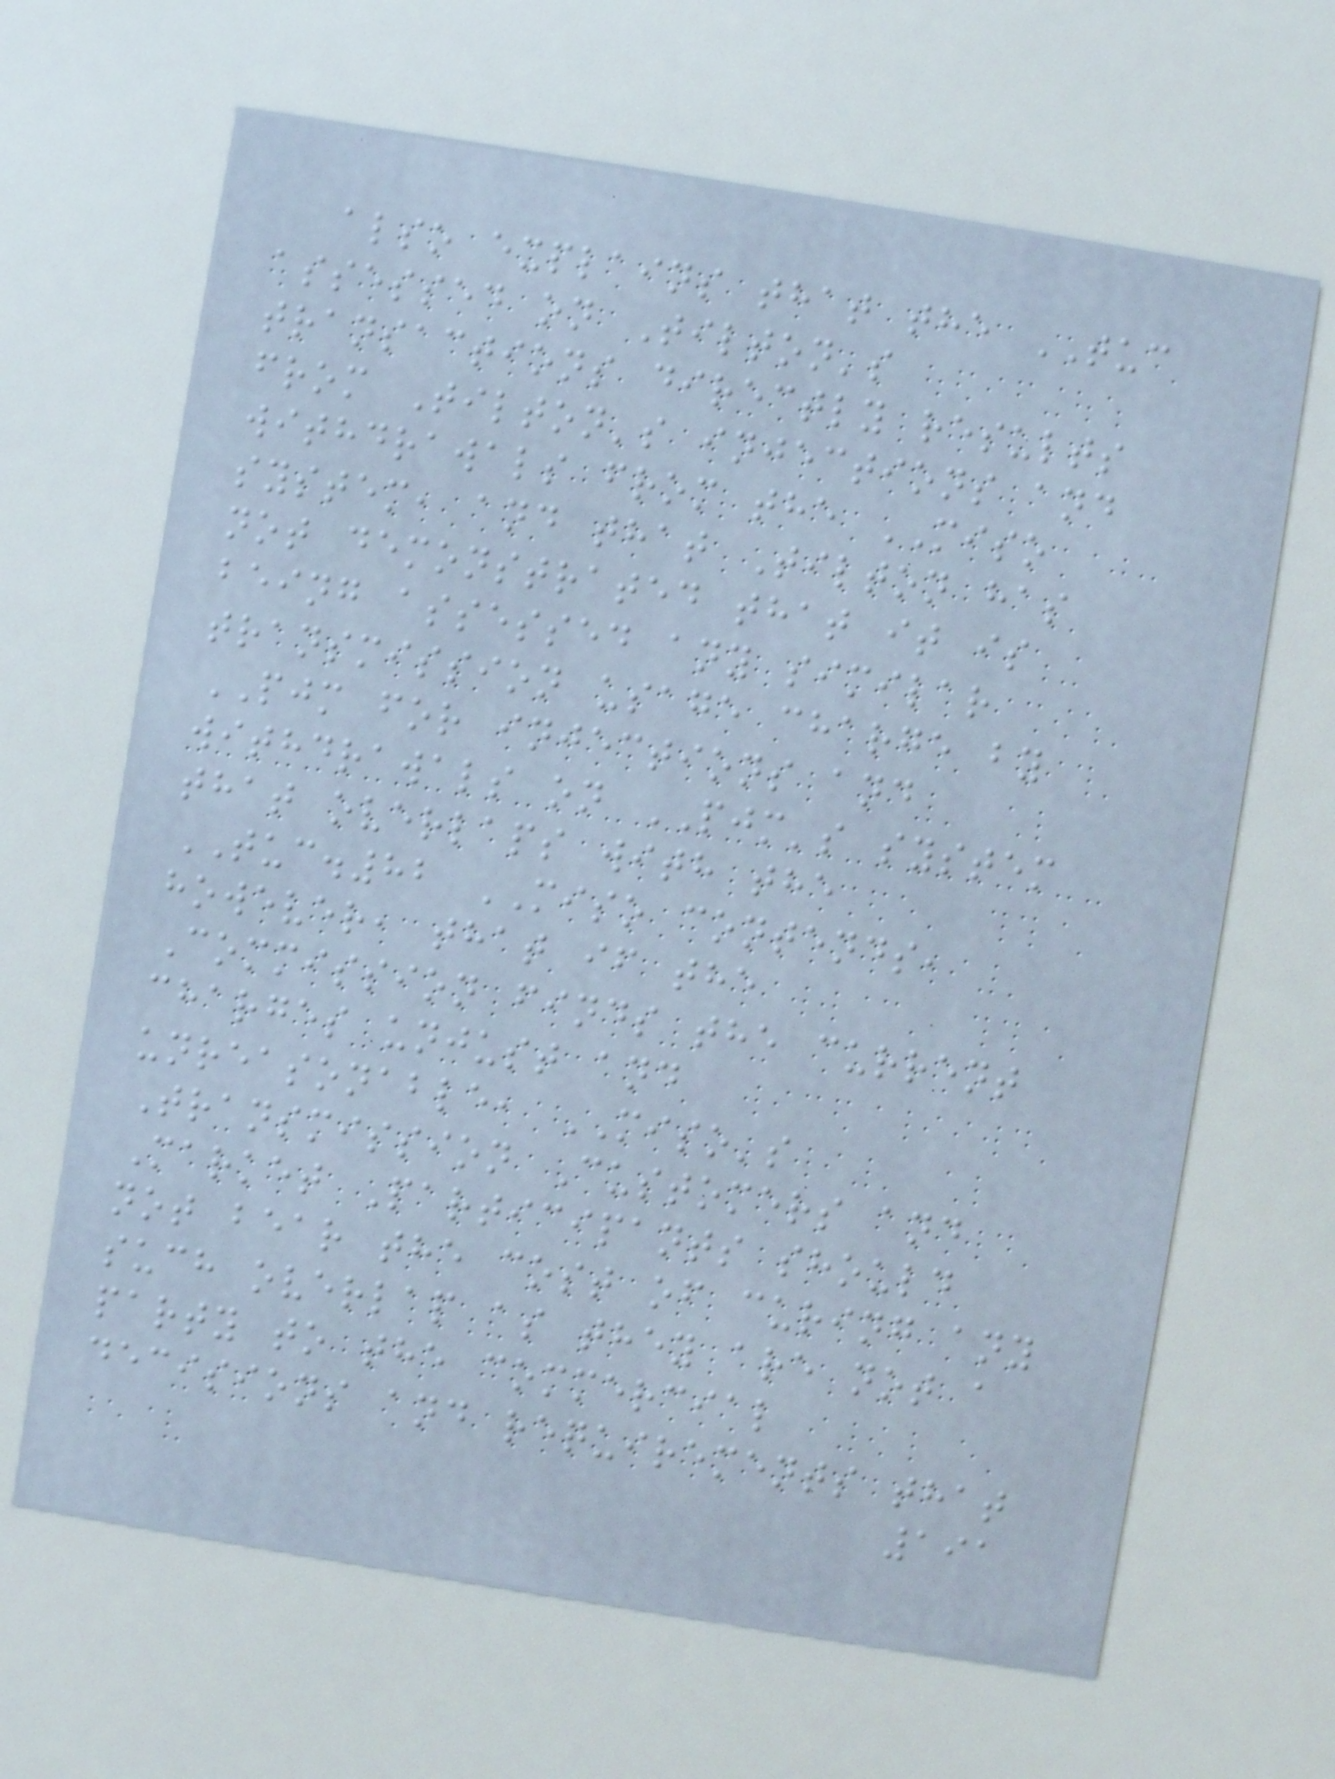also explains that the TUC
assessed on Tilton's
transactions directly results
from Tilton's injections and
withdrawals from the MISO
system, and that Tilton has
not demonstrated that it is
being assessed any similar
transmission usage charge by
PJM for injections and
withdrawals on PJM's system
that overlaps with the
TUC.82 MISO contends,
however, that if the
Commission finds the current
charges unjust and
unreasonable, MISO's
Transmission Customers and
Market Participants should
not bear the cost of curing any
such overlap as they are not a
party to the commercial
decisions and requirements that
191
